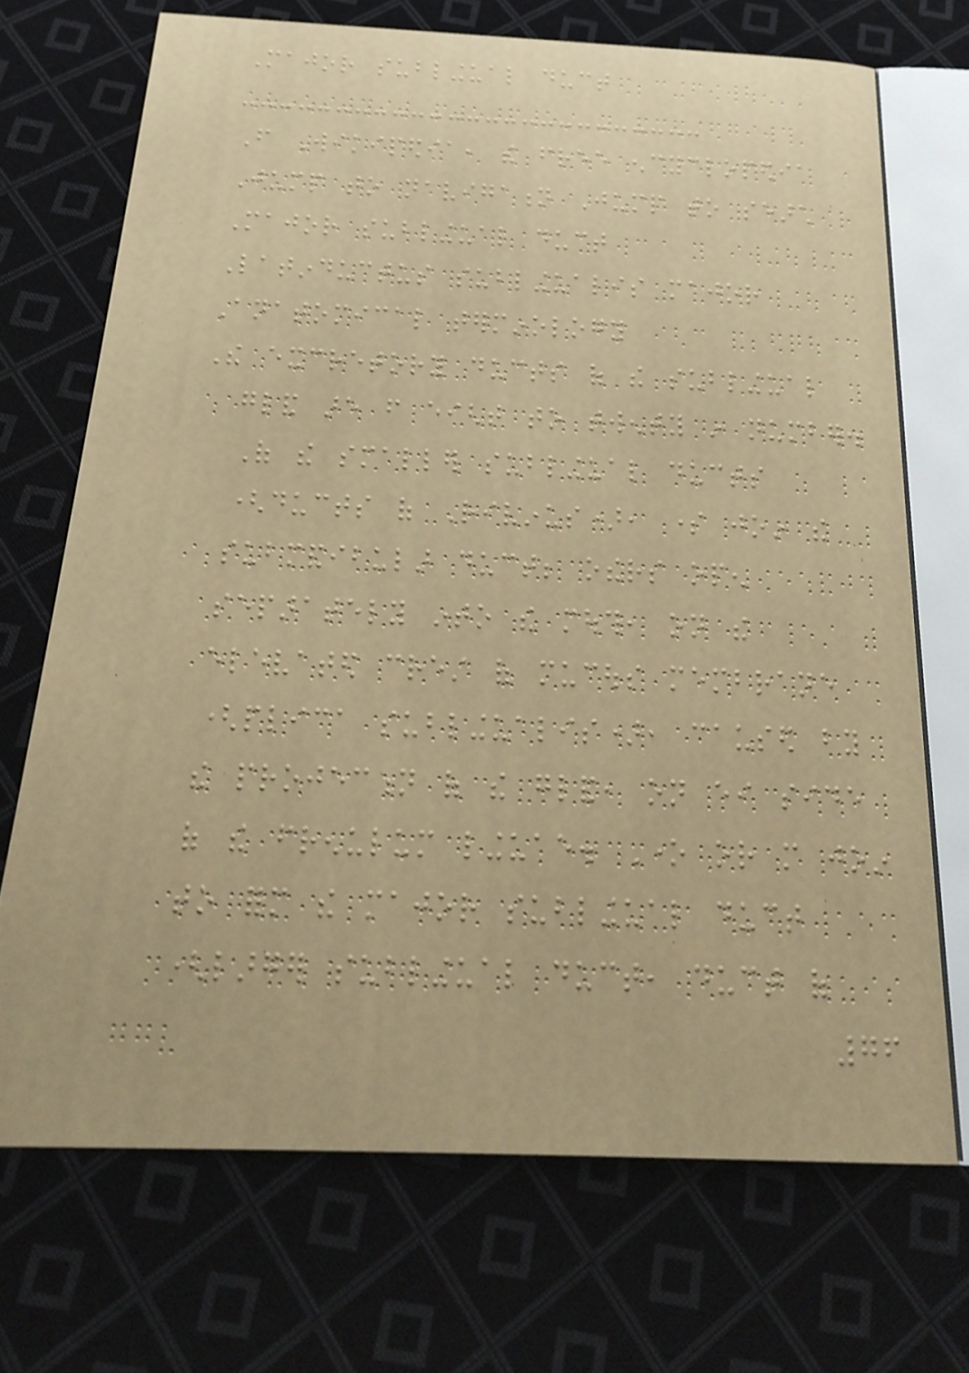Major sublingual duct
From Wikipedia, the free encyclopedia
Jump to navigation Jump to search
Major sublingual duct
Latinductus sublingualis major
Anatomical terminology
The excretory ducts of the sublingual
gland are from eight to twenty in number.
Of the smaller sublingual ducts
(ducts of Rivinus), some join the
submandibular duct; others open
separately into the mouth, on the
elevated crest of mucous membrane
(plica sublingualis), caused by
the projection of the gland, on either side
of the frenulum linguae. One or more join
to form the major sublingual duct
(larger sublingual duct, duct of
76
